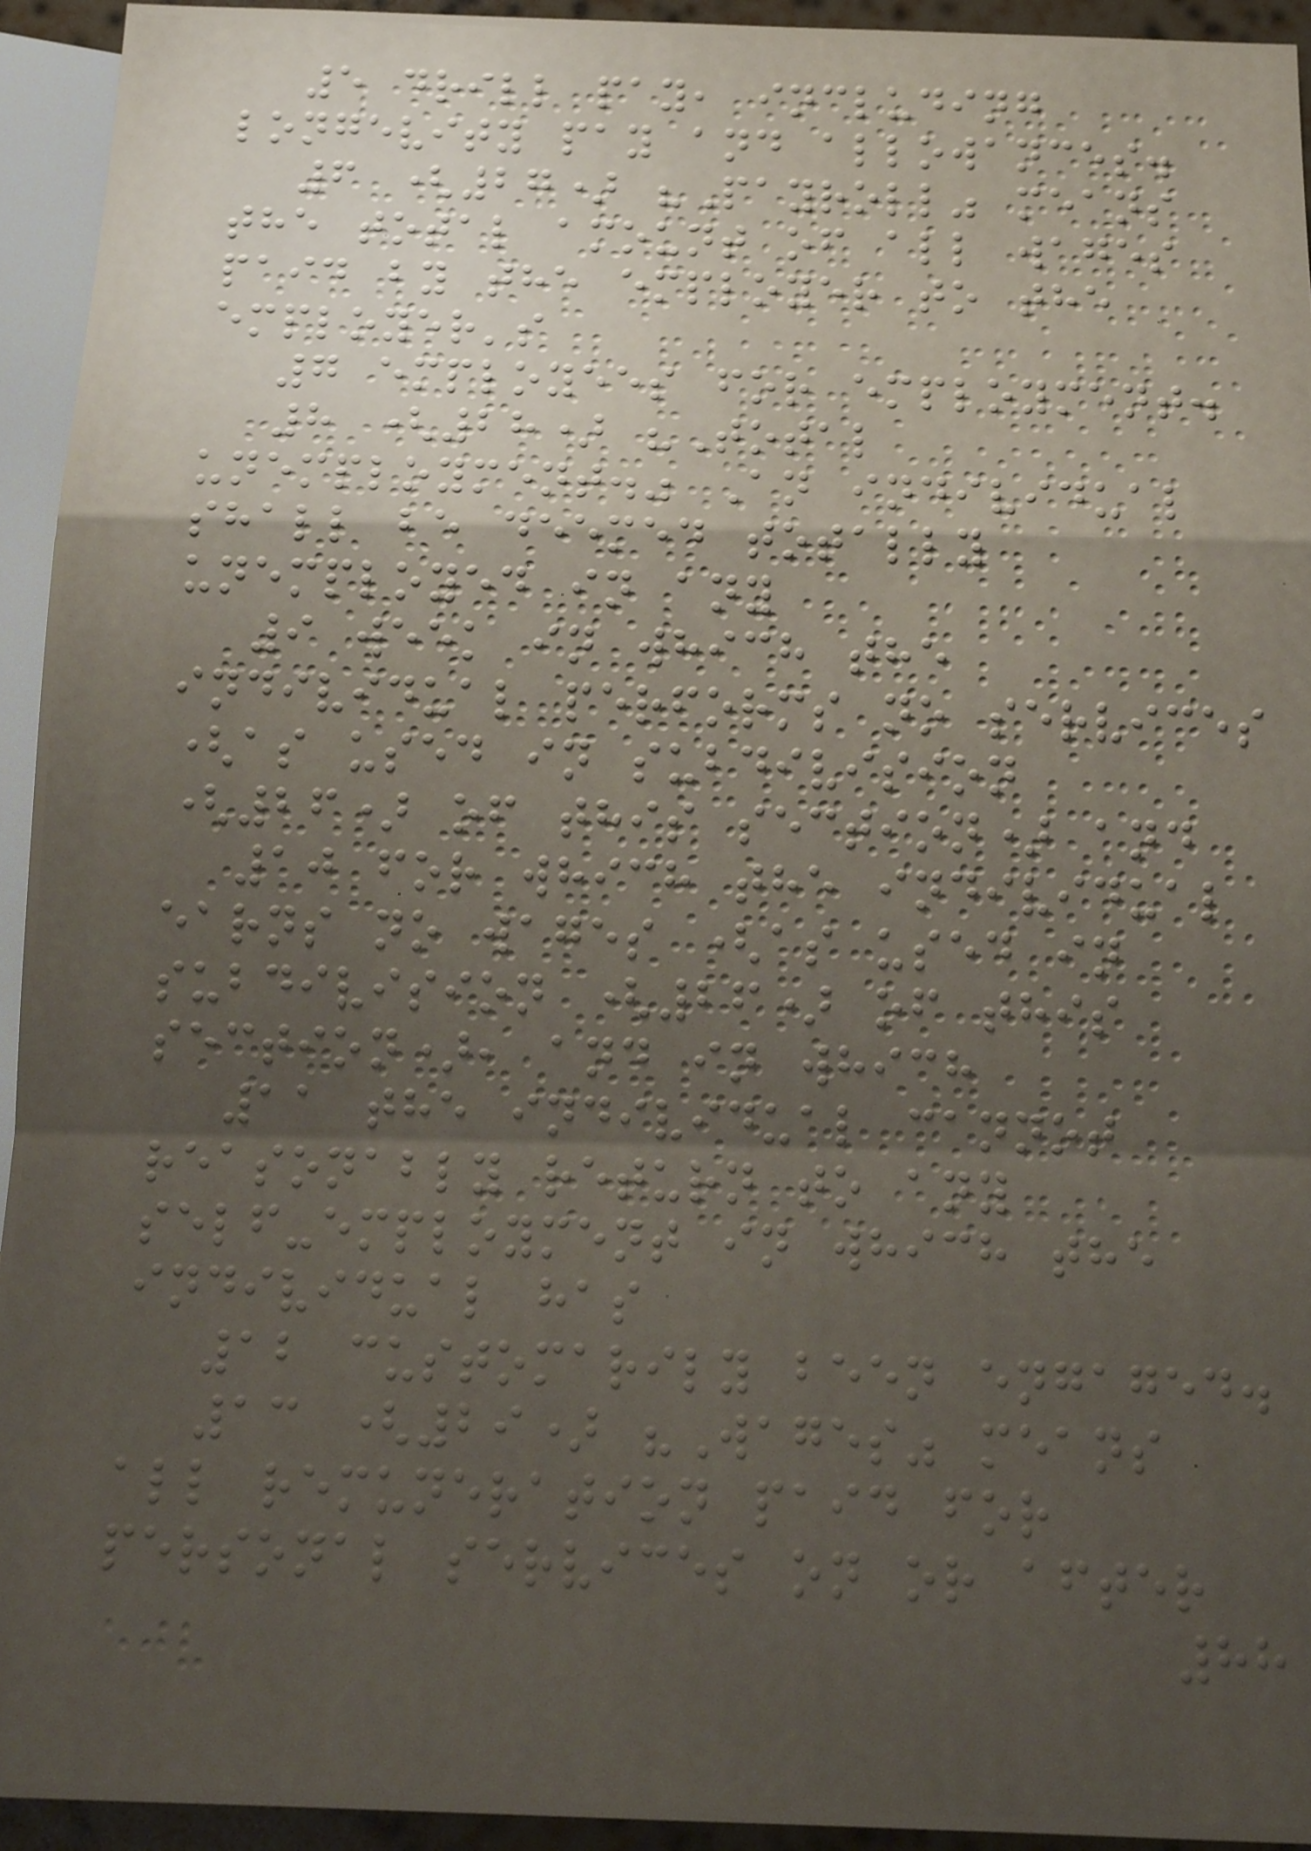5 drill pay, including
longevity pay and allowances.
6 (27) "Payroll" means
the total amount of all wages
paid by the employer to the
employer's
7 employees for employment.
8 (28) "Total
unemployment." An individual
shall be deemed totally
unemployed in any
9 week in which the
individual performs no services
(as used in subdivision
(26) of this section) and
10 for which the individual
earns no wages (as used in
subdivision (26) of this
section), and in which
11 the individual cannot
reasonably return to any
self-employment in which the
individual has
12 customarily been engaged.
13 (29) "Wages" means
all remuneration paid for
personal services on or after
88
